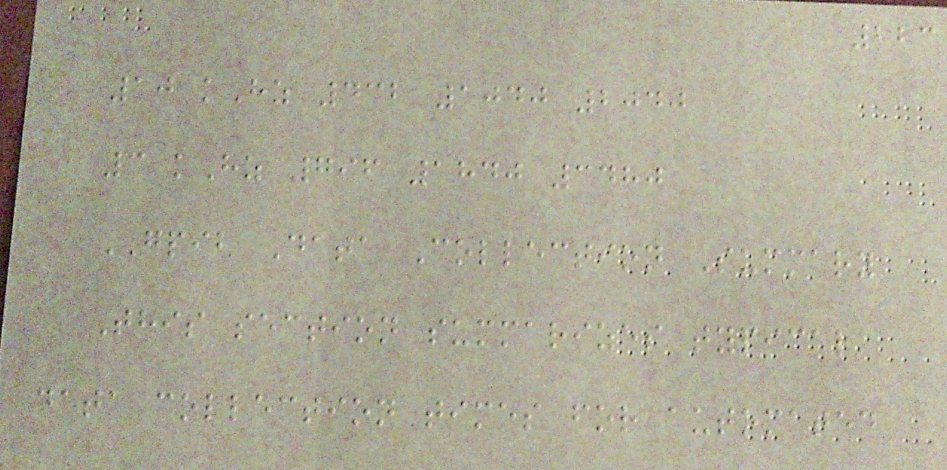223
10 kHz 432 1040 2040
3 kHz 796 1840 3480
GPIB Data Collection Summary
This section summarizes typical
data collection times for automated
